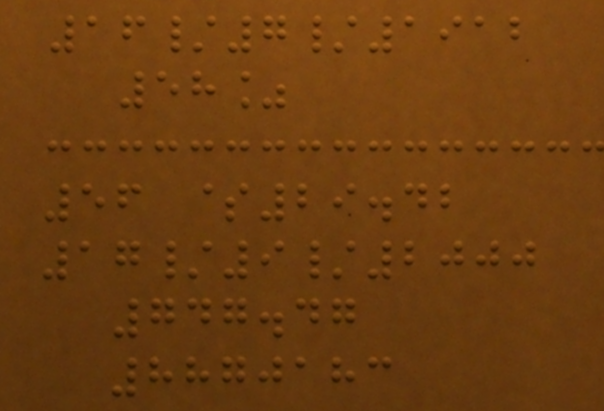16/7/1912
58%
56 $29.42
17/9/2000
747.47
8870183
